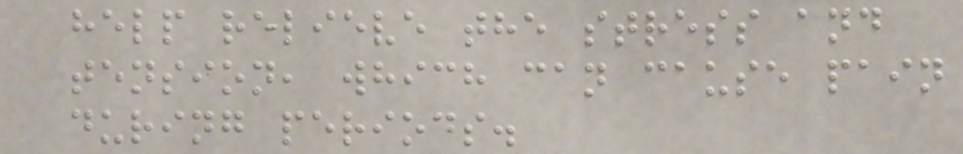help relieve the stress and
tension, which can cause pain
during periods.
